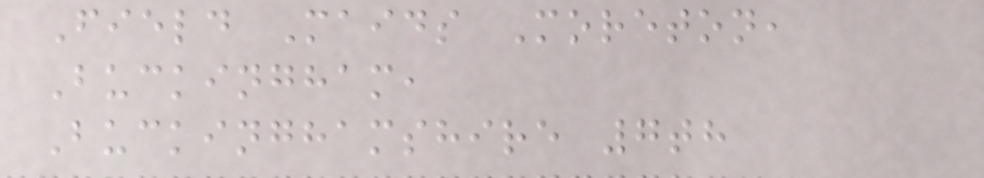Field Maids Moreton,
Buckingham,
Buckinghamshire 7th
